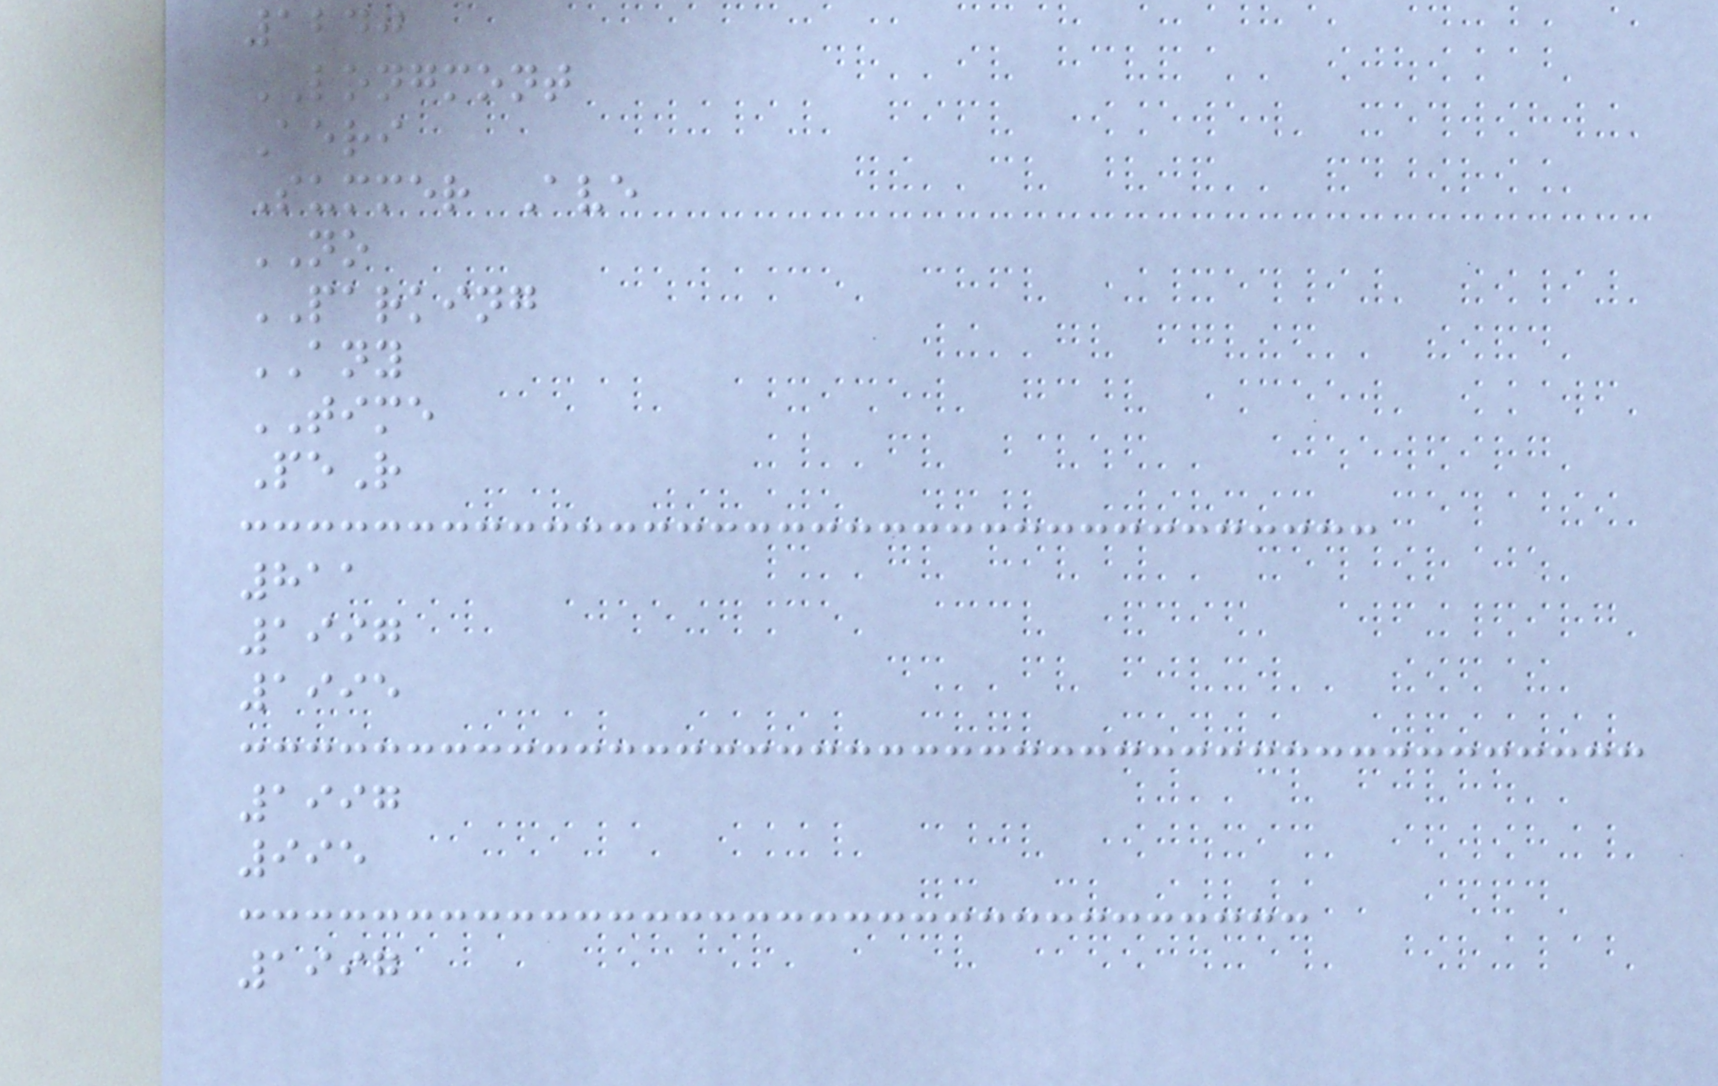1240
LONGMONT
Aeri
Summer Ave
NO
PARKING
ANY
TIME
PeR
811
1997
1995
1997
995
1997
